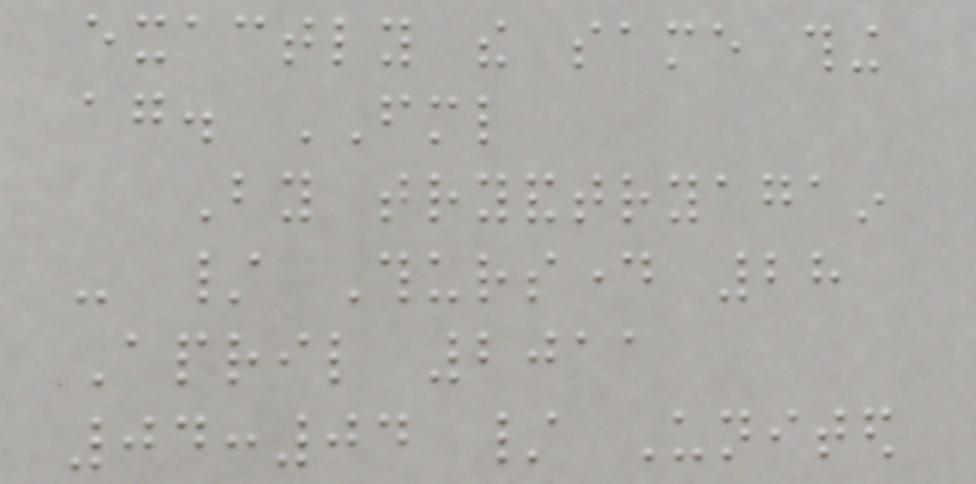exactly the same thing
again. FML
By tryandtryagain
- / Thursday 28
April 2011
04:04 / United
